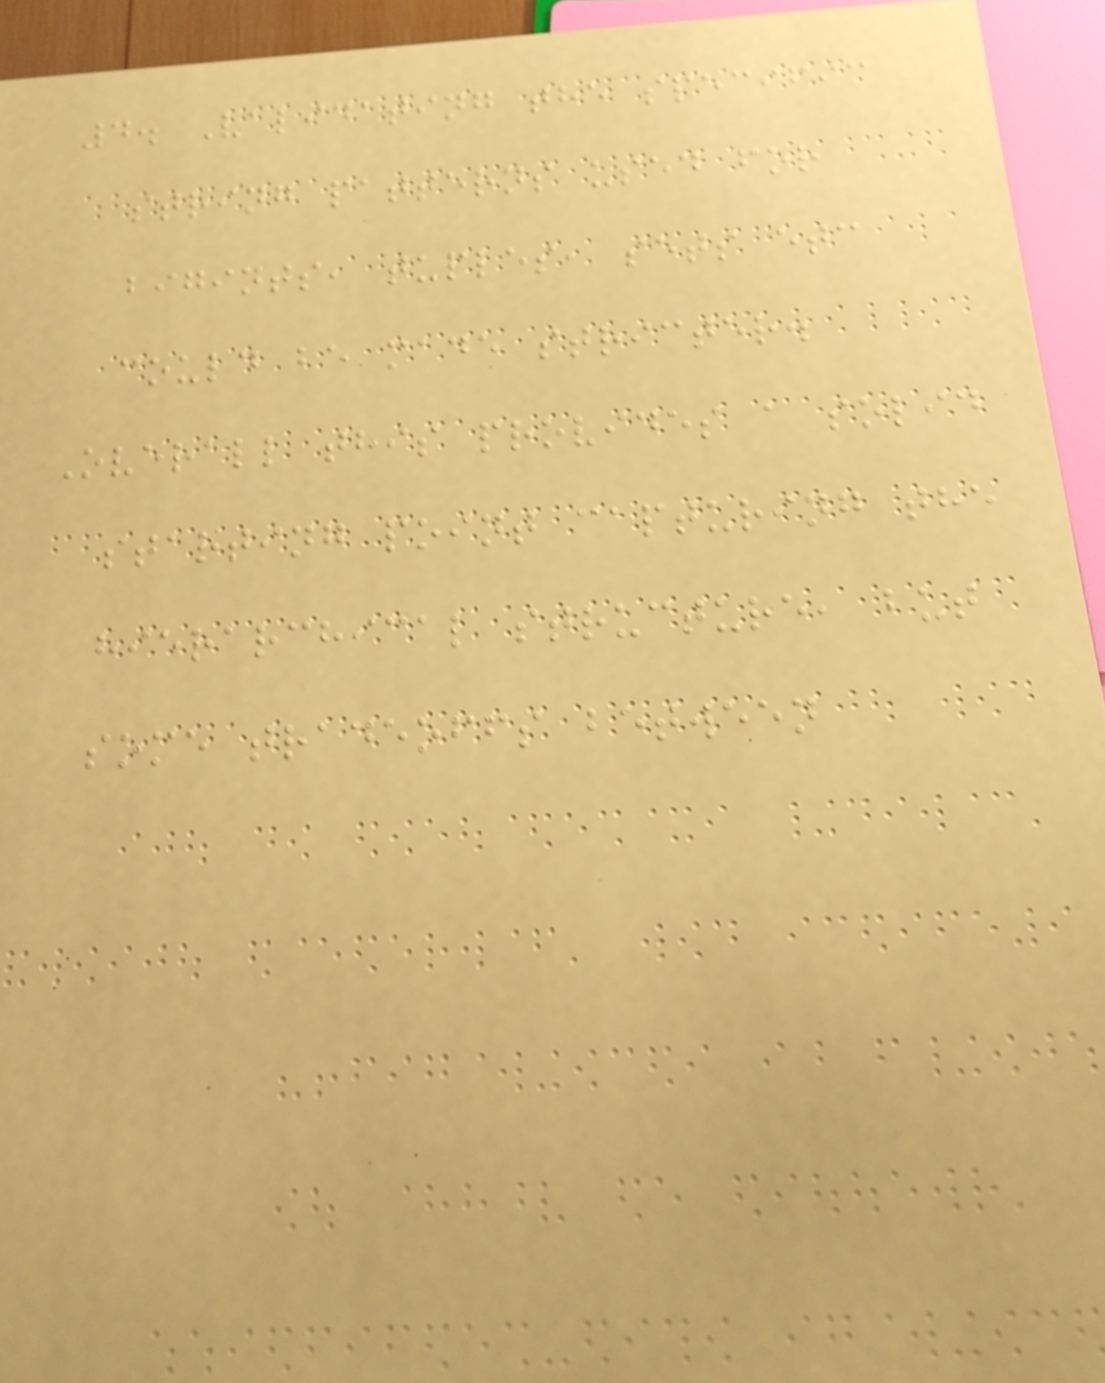4. Validating the specific
string patterns used for
bigints, tuples, sets etc
could be made stricter.
Overall this provides a solid
starting point capturing the
hierarchical structure, but
some tradeoffs between
